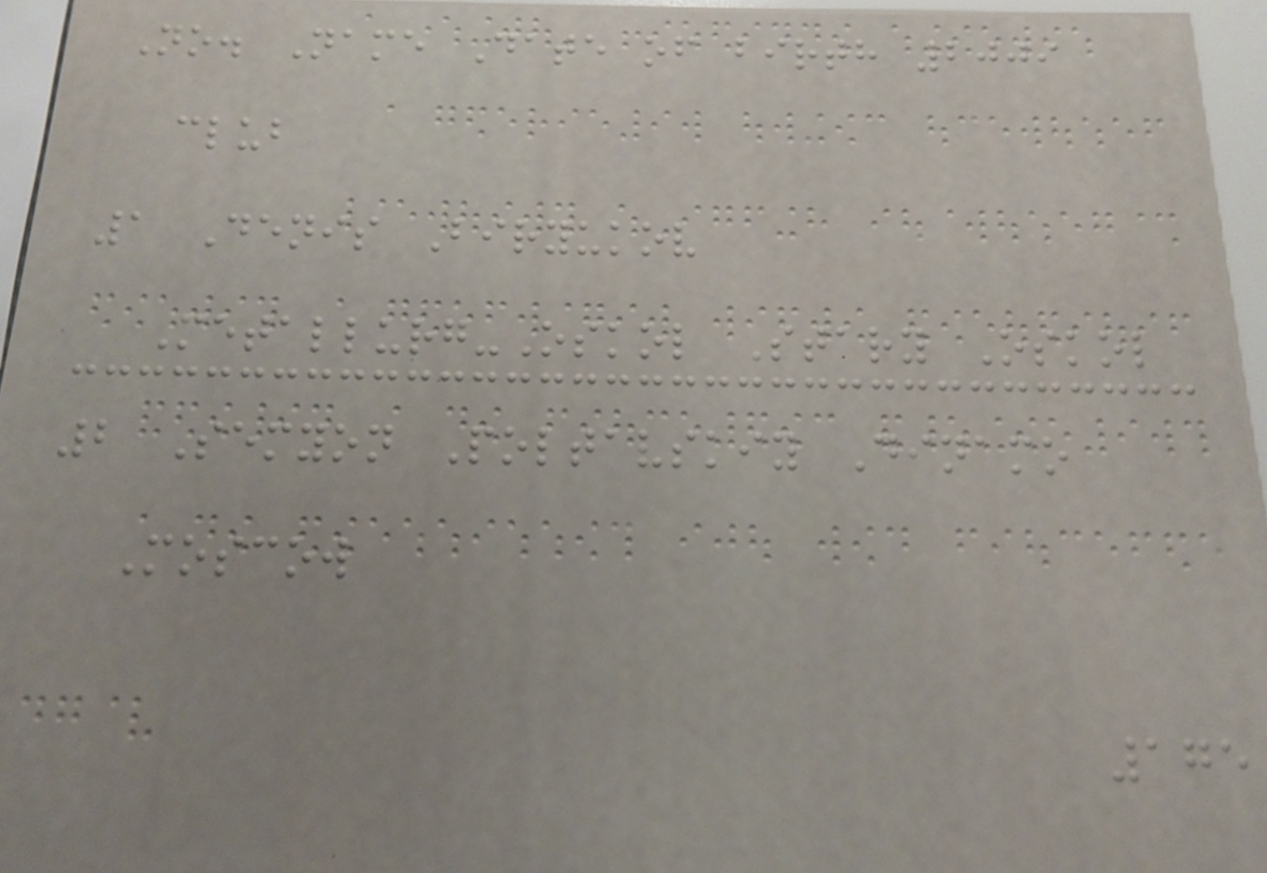No. Name Date of birth 2009
club
1 Denis Biryukov
Metallurg-Oskol Stary Oskol
2 Semyon Poltavskiy Dinamo
Moscow
175
